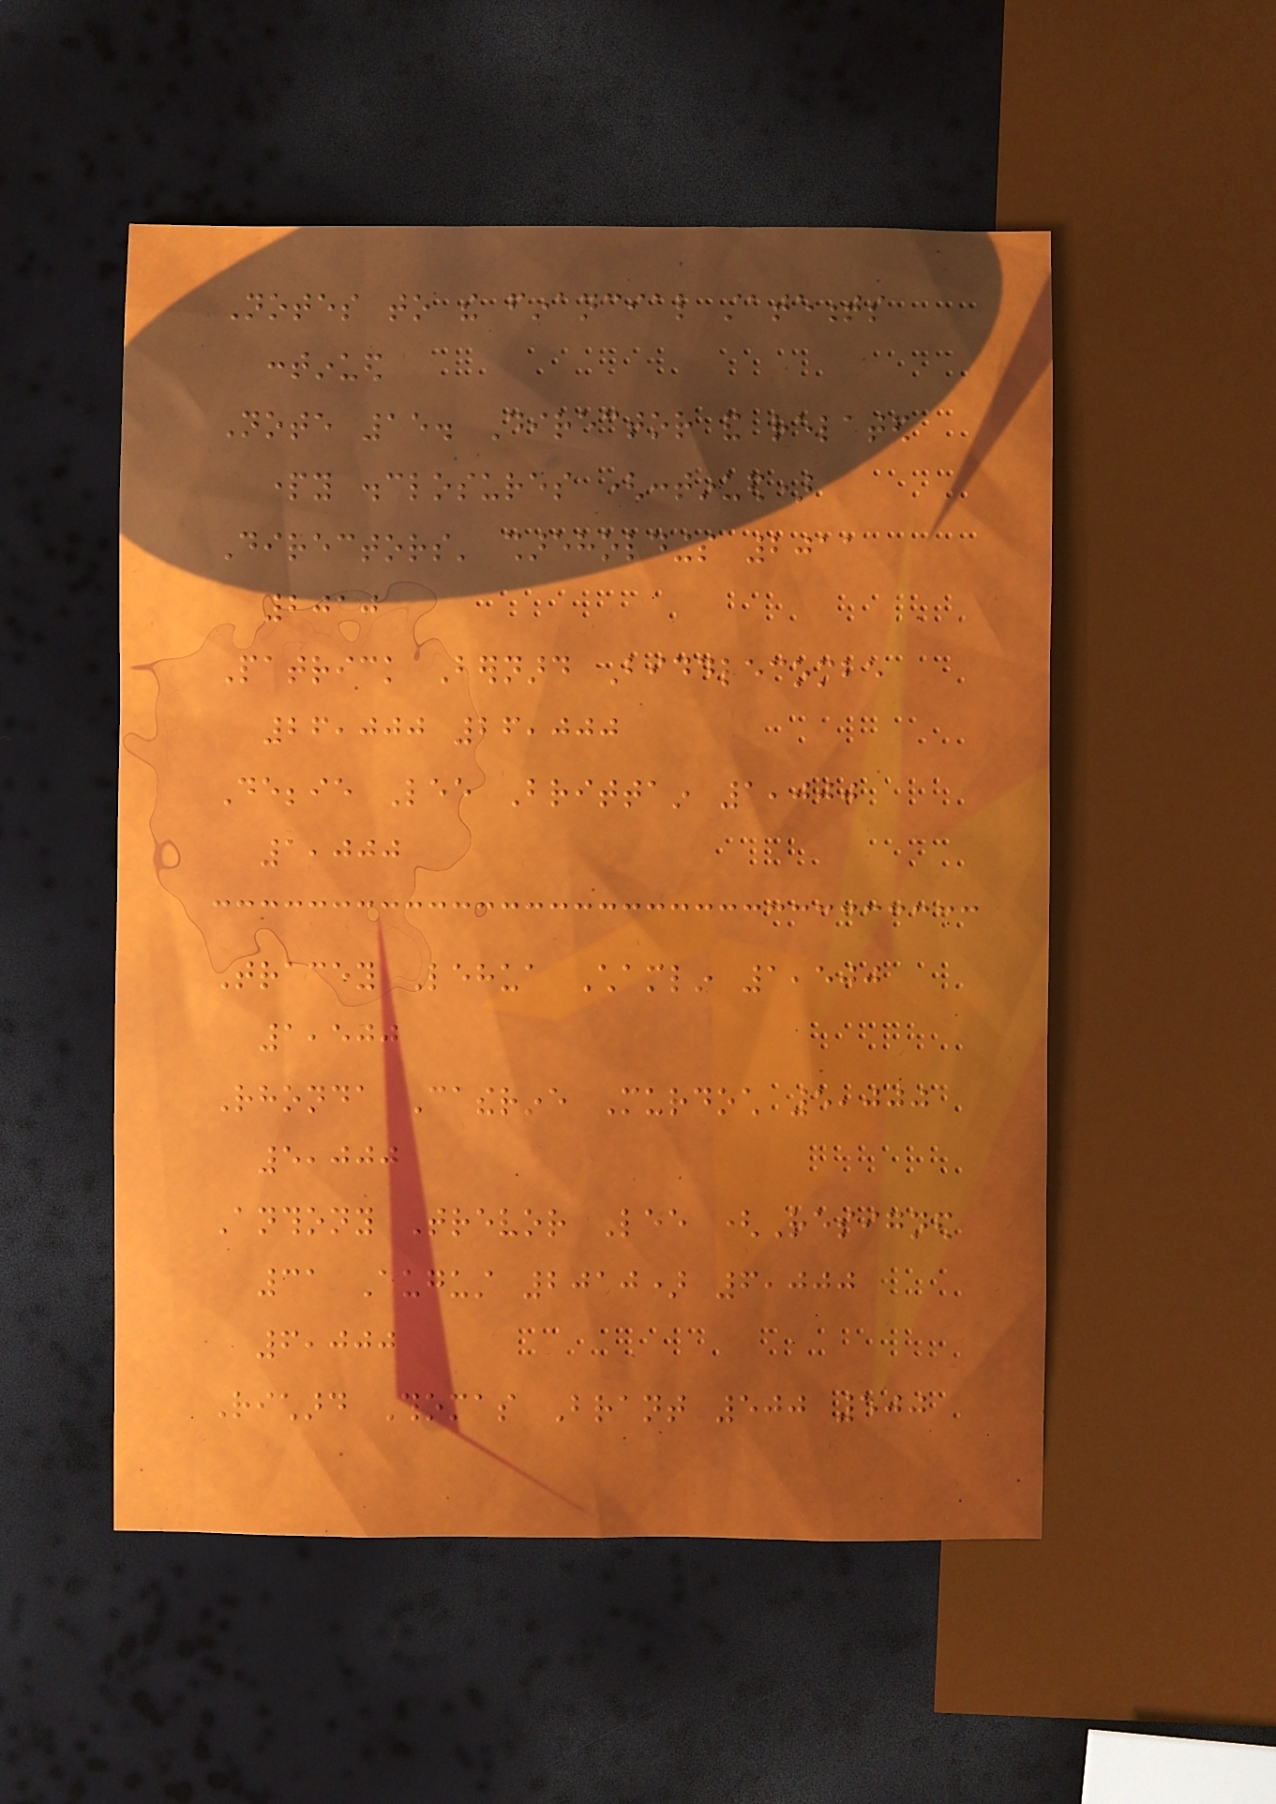Notes to the financial statements
continued
Note 15. Director and related
party disclosures (continued)
Directors' shareholdings 2011
2010
Patrick Bernard Biddlecombe
26,000 26,000
Debbie Lee Brittain 1,000
1,000
Tracey Lehua Chamlin 1,500
1,500
Rhonda Catherine Murdoch 5,000
5,000
Anthony Trevor Lee (Resigned
31 August 2010) 6,000
6,000
Richard Thomas Brant 500 500
